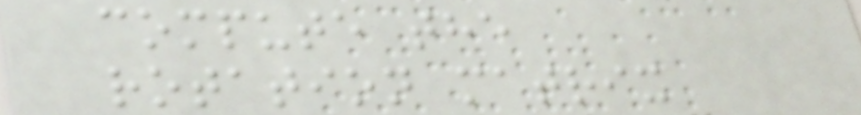compute the
rotation matrix
